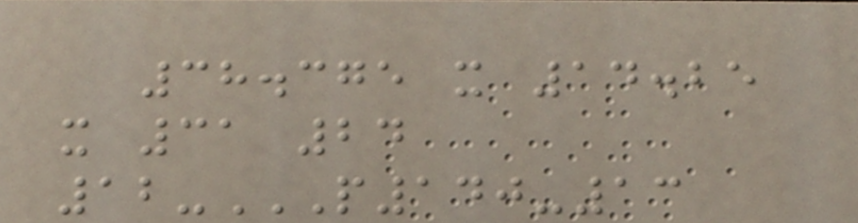38.375 x 14.25
x 31 24
12-P140-13
